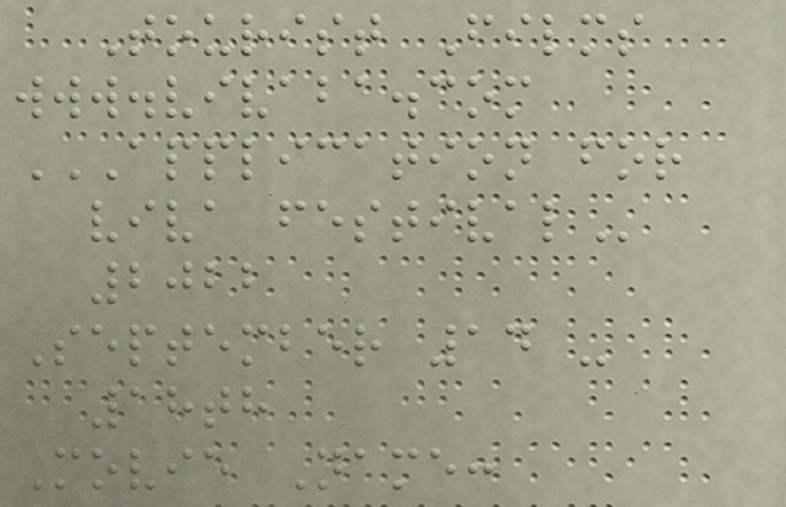Tourist Films
www.vivaba.com
APPLICATION FOR
VIVA FESTIVAL
2022
September 14 -
18th
Movie Name:
